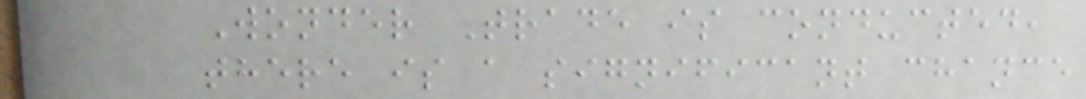Wonder Trade is conducted,
there is a significant chance
